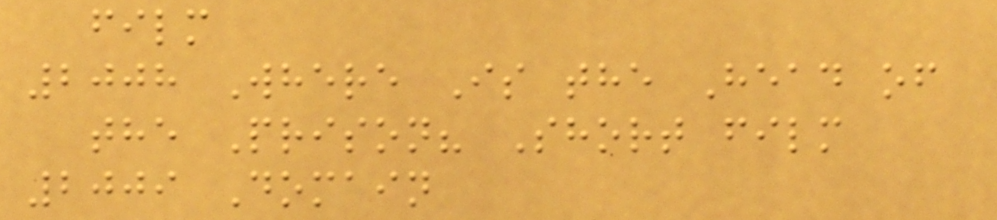film
2008 Where Is the Head of
the Prison? Short film
2009 Domain
